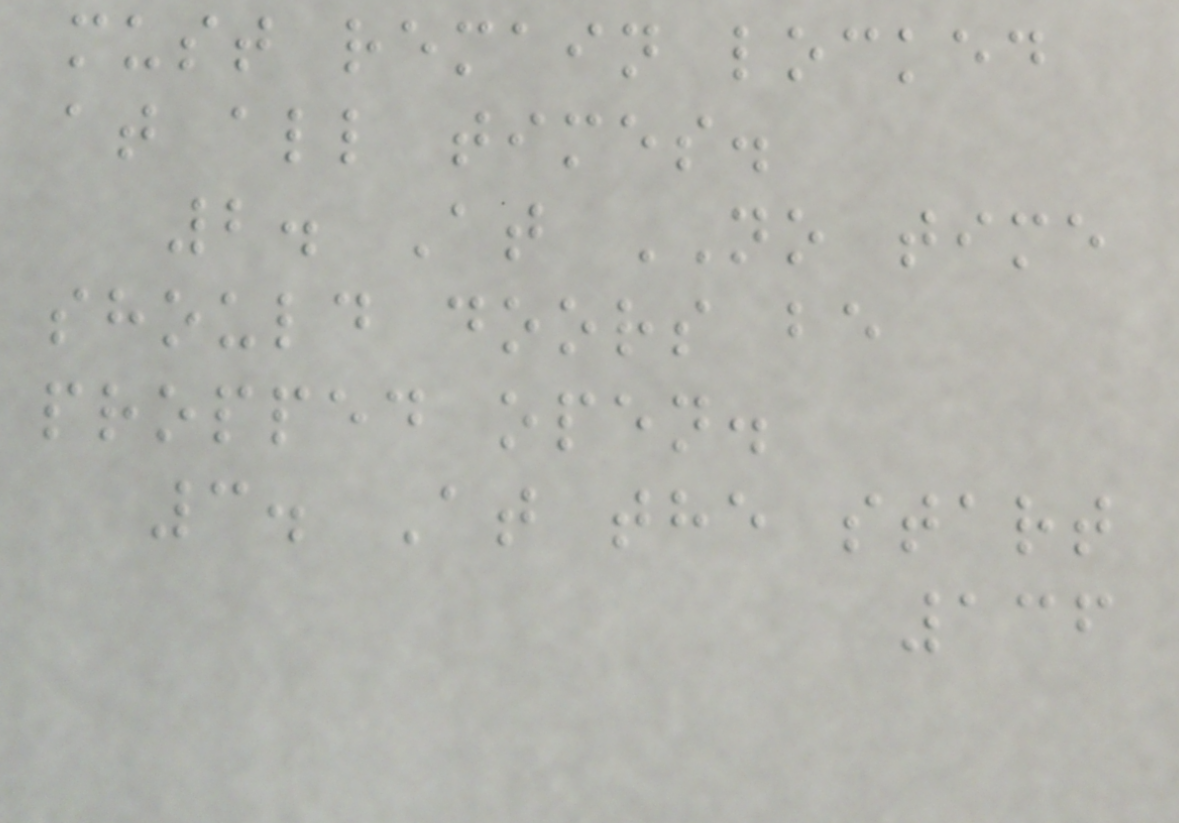must remain locked
at all times.
2. At NO time
should doors be
propped open.
3. At the start
136
